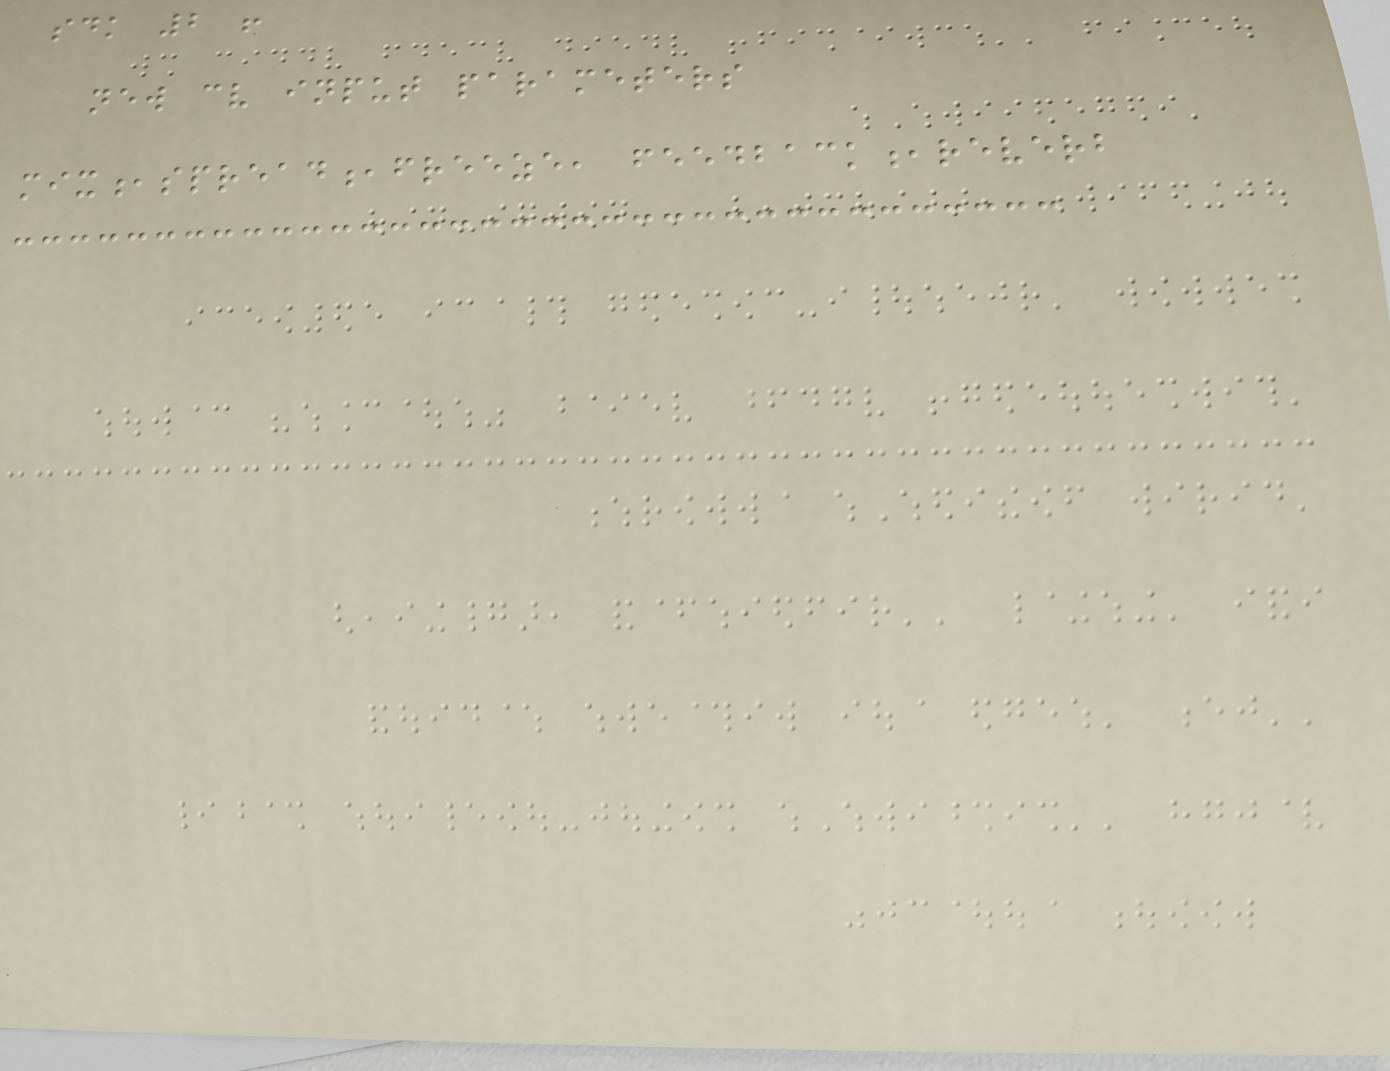sdk 2 !
new cv input parameters
mix,spread,freeze, feedback,reverb
